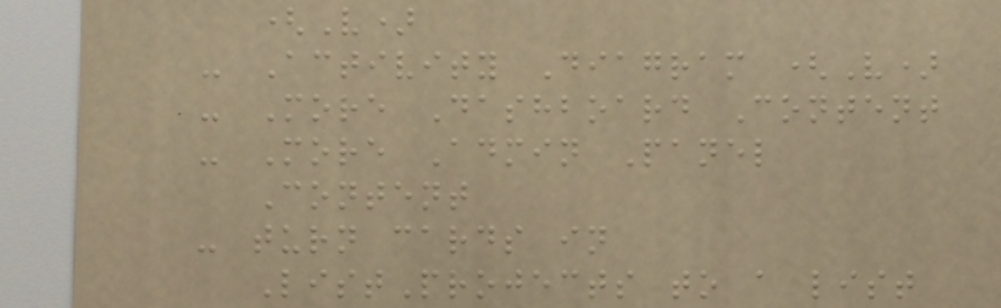(V)
- Activity Diagram (V)
- More Dashboard Content
- More Admin Panel
Content
- turn cards in
ListProjects to a list
